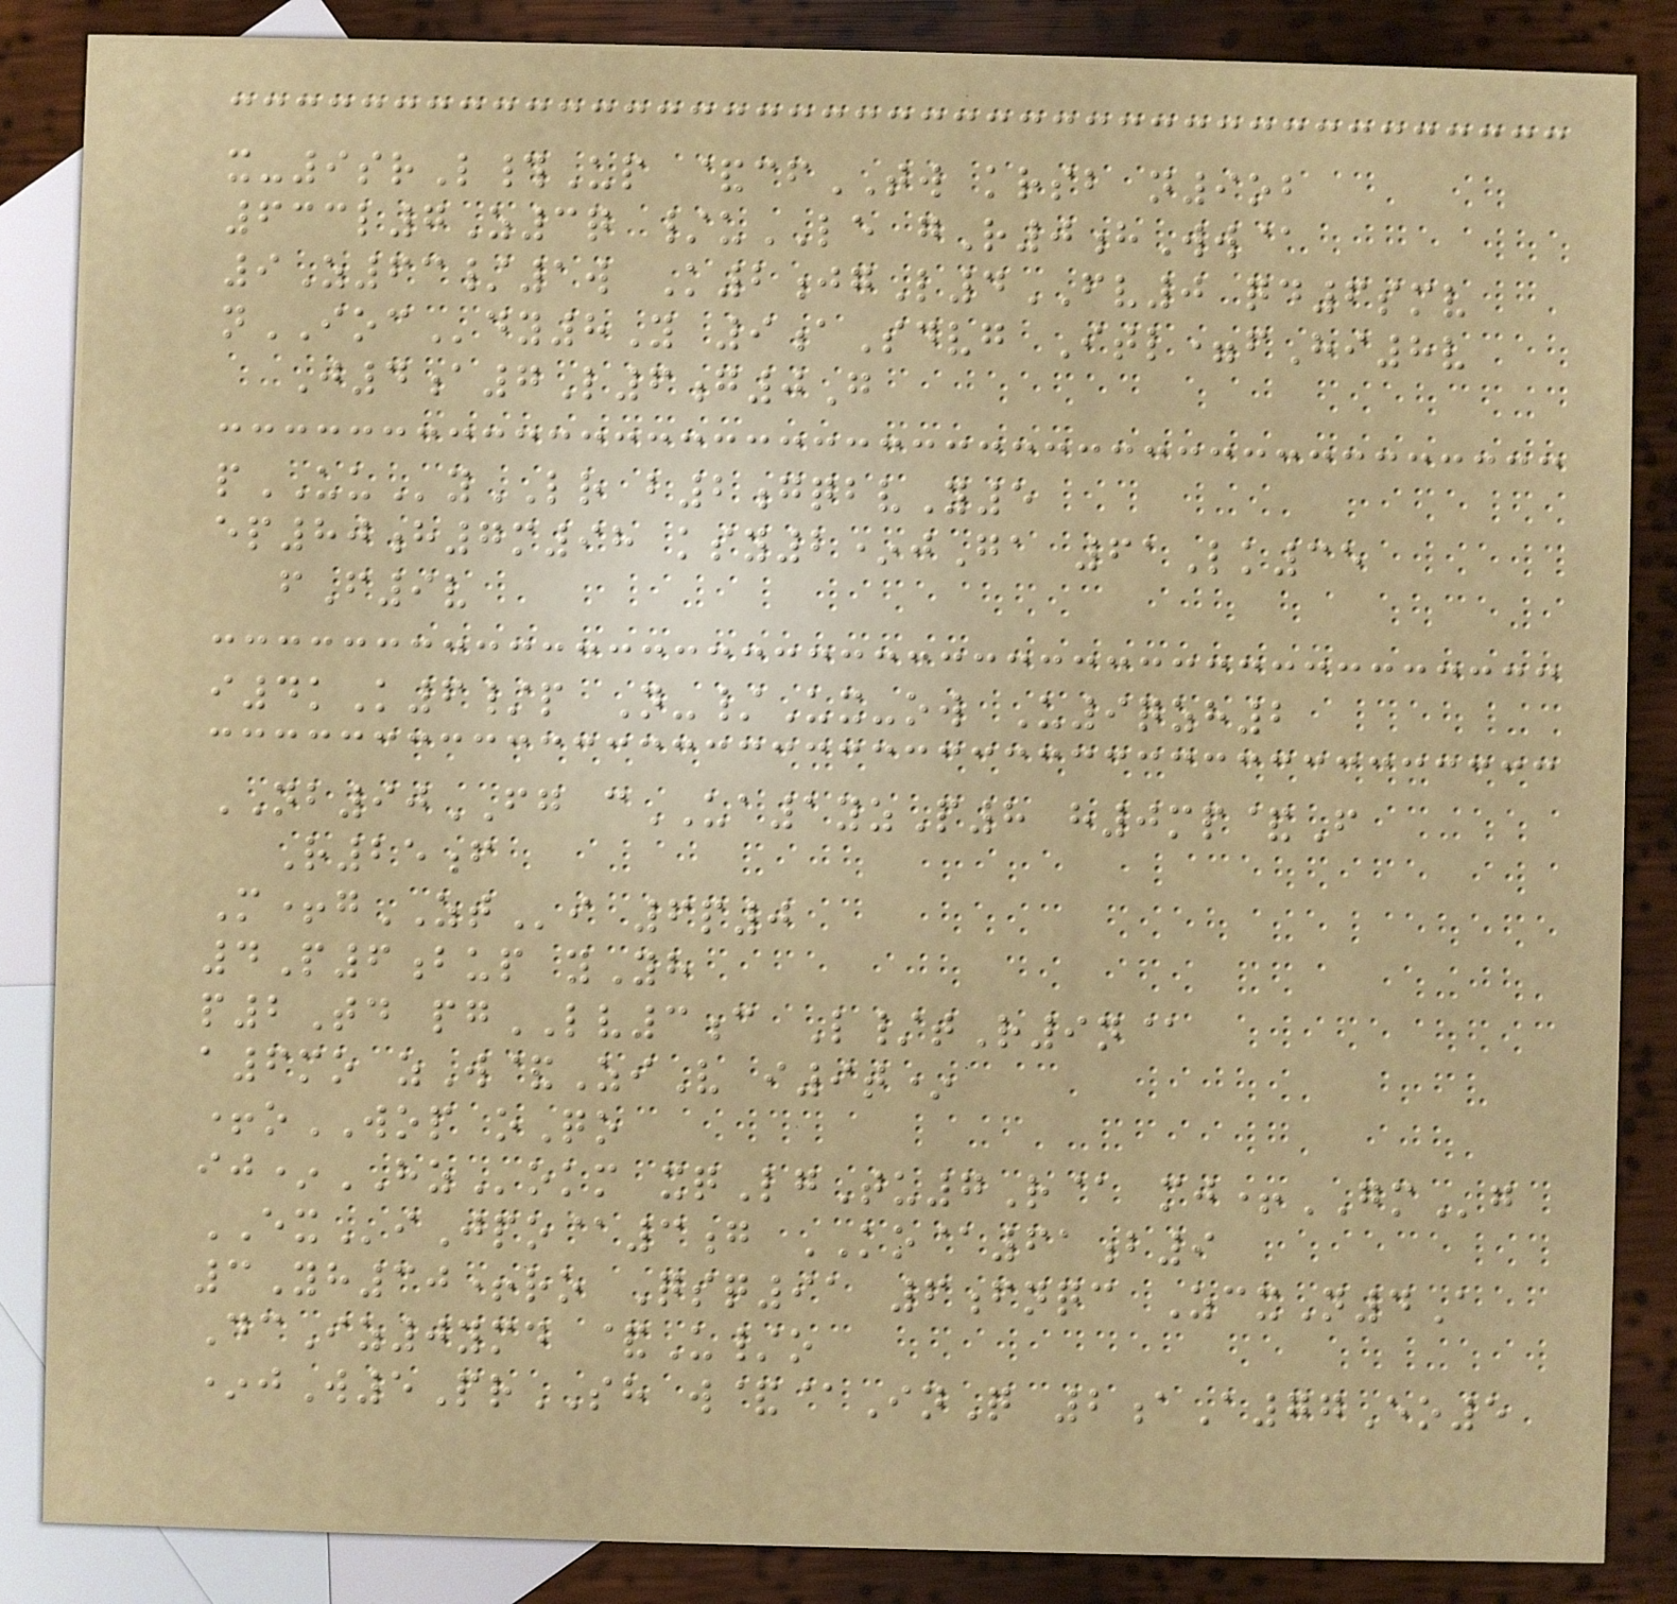x-9srL#Up &cfTW krsb n9ob
633l7Z3q /uLE gR0hWw@
9Z63/1w K2jgL4FV0 qd6smv
nIOCdy8Y 9aSdvg Itl=fHi8v
J4a7L6g0G
pUUyLR b2gqbvY5
ep80h7m98 ksy2*jGa 61Lk35
fF9v
i4kK6/p N-/Ux-ow U9qzh2
NB90FG cUA1yzP8 h0mp&F
R25f
M+gZTi 6p0
4P6bup yYh
p2Td pgLV3c L/tR9n@
a6mo zW&ZiV i9t*
+oWOP oQo
ij*HZokm xqLgTu7R@ mj+GMg
EXiJpo@3g KO@61b9
3Yh30+ro Qsq91 6fnqc ZcxN4A
DcIz0ymd &U/o
*jW5PrSH w&@InQ 2aA77Eo5
